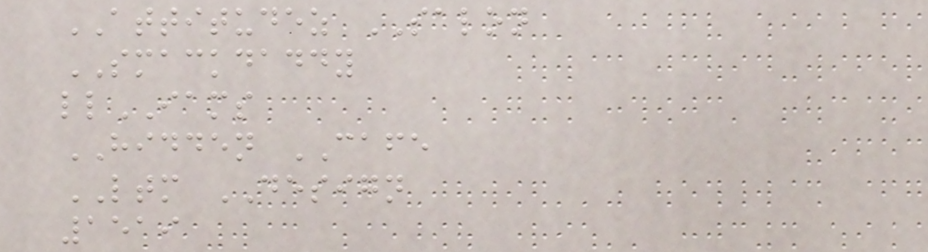ATTITUDEZ SALON
SMACKDADDY
llIAMS
HIDDEN CAFE
LTM DESIGN
1519
